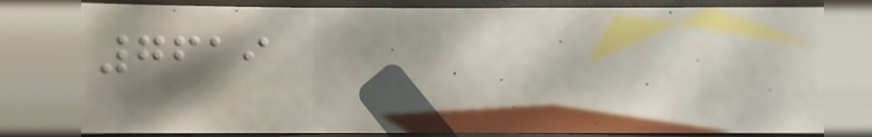7619
